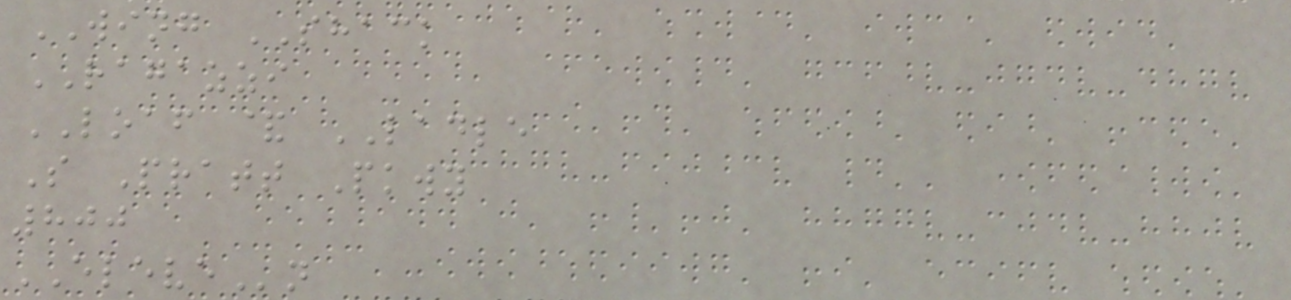WING SHACK
RAGAZZI
LOAF & LADLE
S Pratt Pkwy
800
ELEVEn
